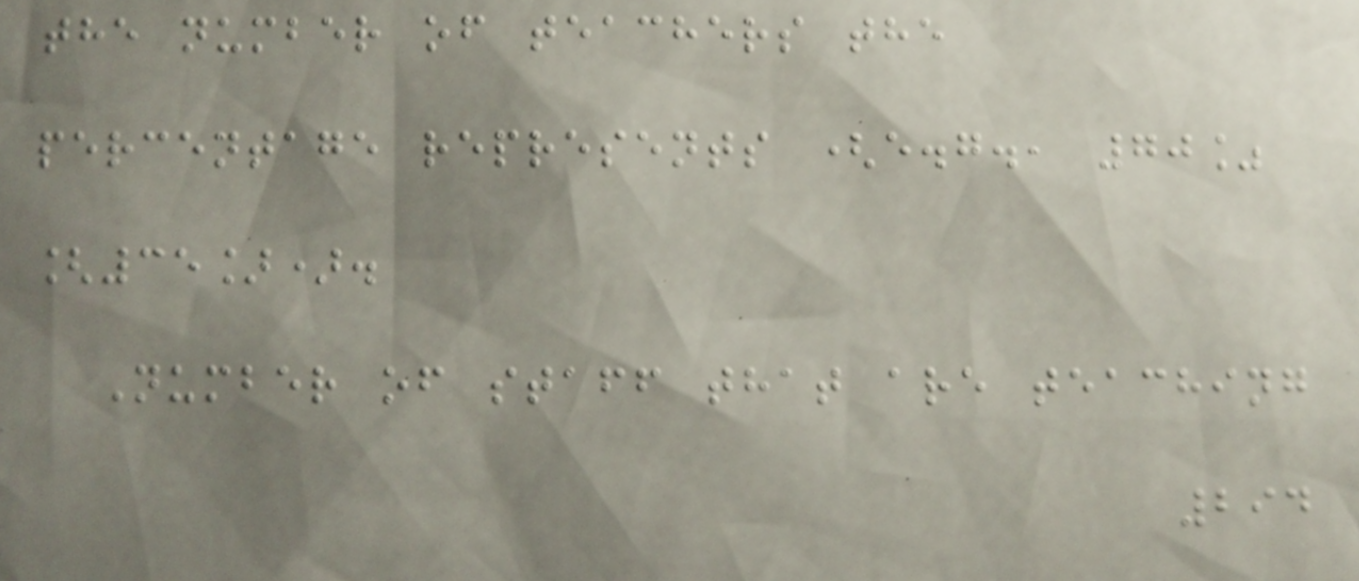the number of teachers the
percentage represents (e.g., 70%
[35]).
Number of staff that are teaching
294
